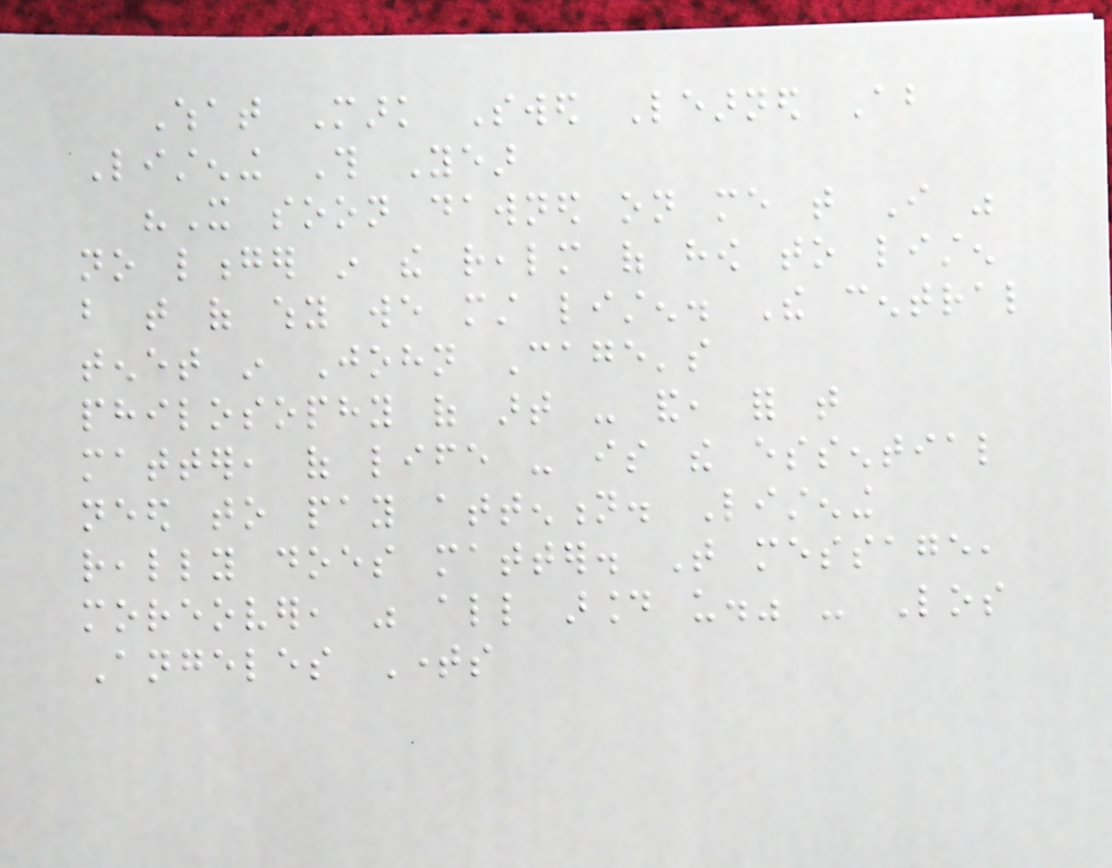What Mark Swed Learned About
Listening This Year
"It soon dawned on me that I was
no longer in the realm of how to listen
but that of why we must listen. The central
tenet in John Cage's
philosophy of art - and, for that
matter, of life - is the essential
need to pay attention. Listening
really does matter. That message,
moreover, was all around us." - Los
Angeles Times
